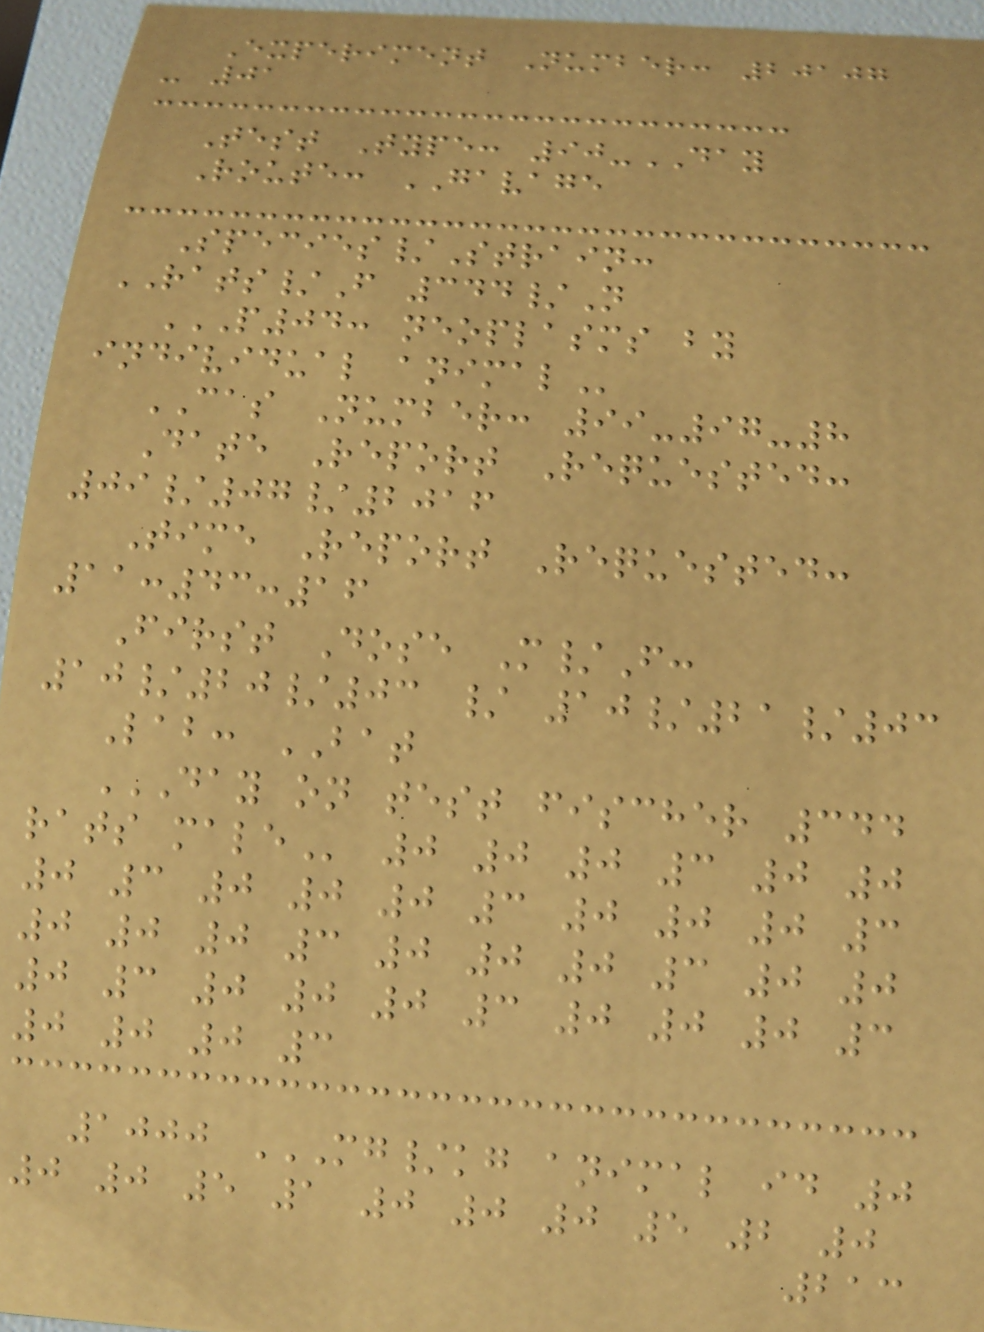Experiment Number: 20107
- 01
Test Type: 90-DAY
Route: GAVAGE
Species/Strain:
RATS/F 344/N
P04: NEOPLASMS BY
INDIVIDUAL ANIMAL
CAS Number: 99-97-8
Date Report Requested:
09/07/2016
Time Report Requested:
11:43:16
First Dose M/F:
10/20/03 / 10/21/03
Lab: BAT
DAY ON TEST FISCHER 344
RATS MALE 0 0 0 3 0 0
0 3 0 0 0 3 0 0 0 3
0 0 0 3 0 0 0 3 0 0
0 3 0 0 0 3 0 0 0 3
0 0 0 3
1000 MG/KG ANIMAL ID 0
0 0 5 1 0 0 0 5 2 0
213
